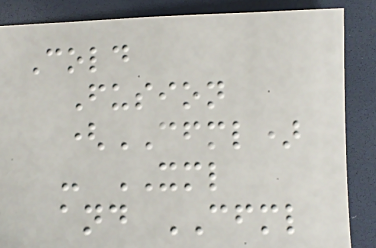Cold
Fusion
(CFML)
- XML
and CFML
